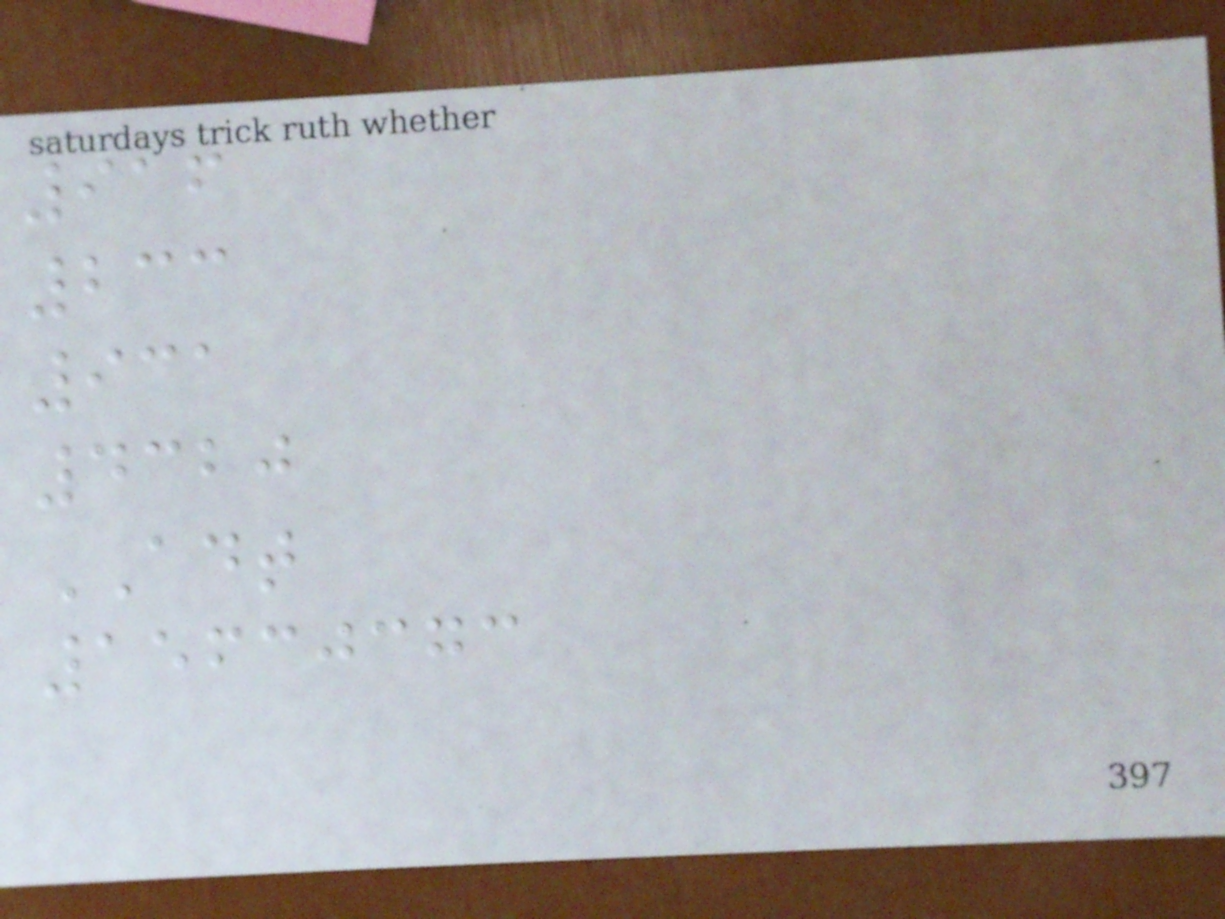916
233
931
4320
ADT
15630373
